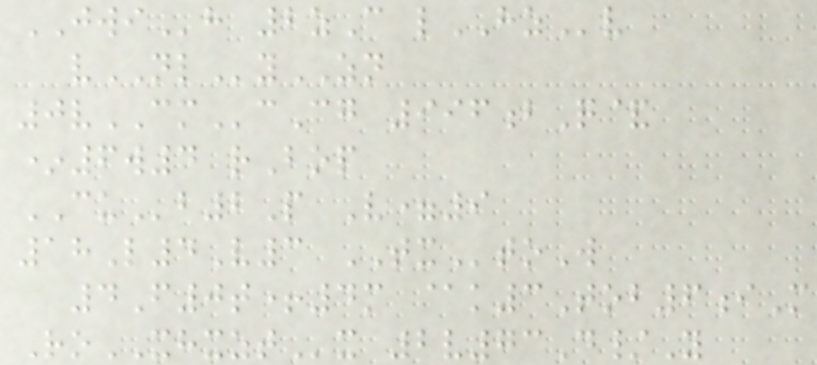JWIh 2zC lHZv
vNLyZN
0vCMcCg 996bQ&
*6w4 rBop
CUb2P V=9
18L4V3 TXtoW
4F0t+4m @k3Tob6iM
RoXHXZTx 2v73D/Y
